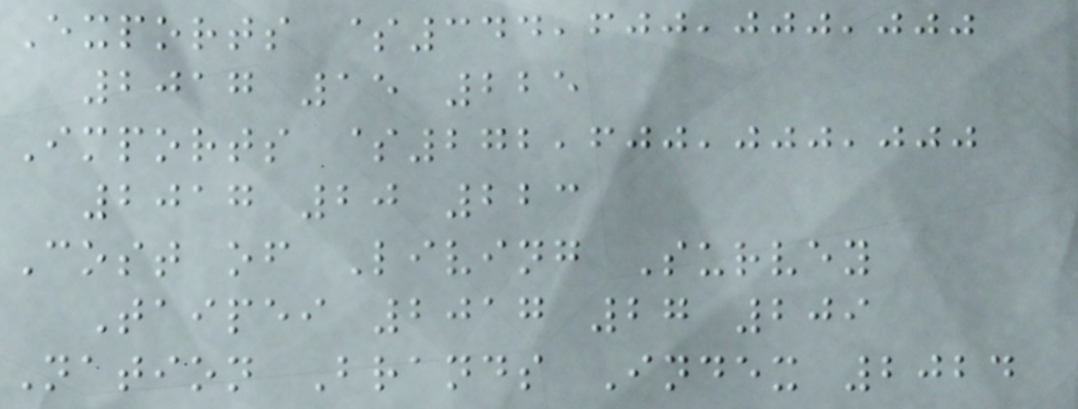Exports $344,600,000,000
2017 15 225
Imports $272,600,000,000
2017 20 223
Cost of Living Survey
Taipei 2017 27 209
Nation Brands Index 2024
